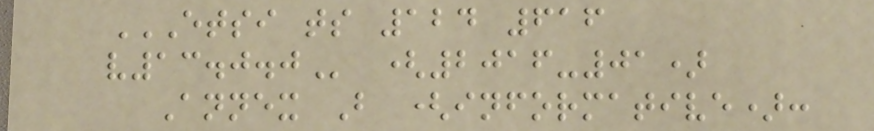ETSI TS 124 616
V13.0.0 (2016-01)
Annex B (informative):
